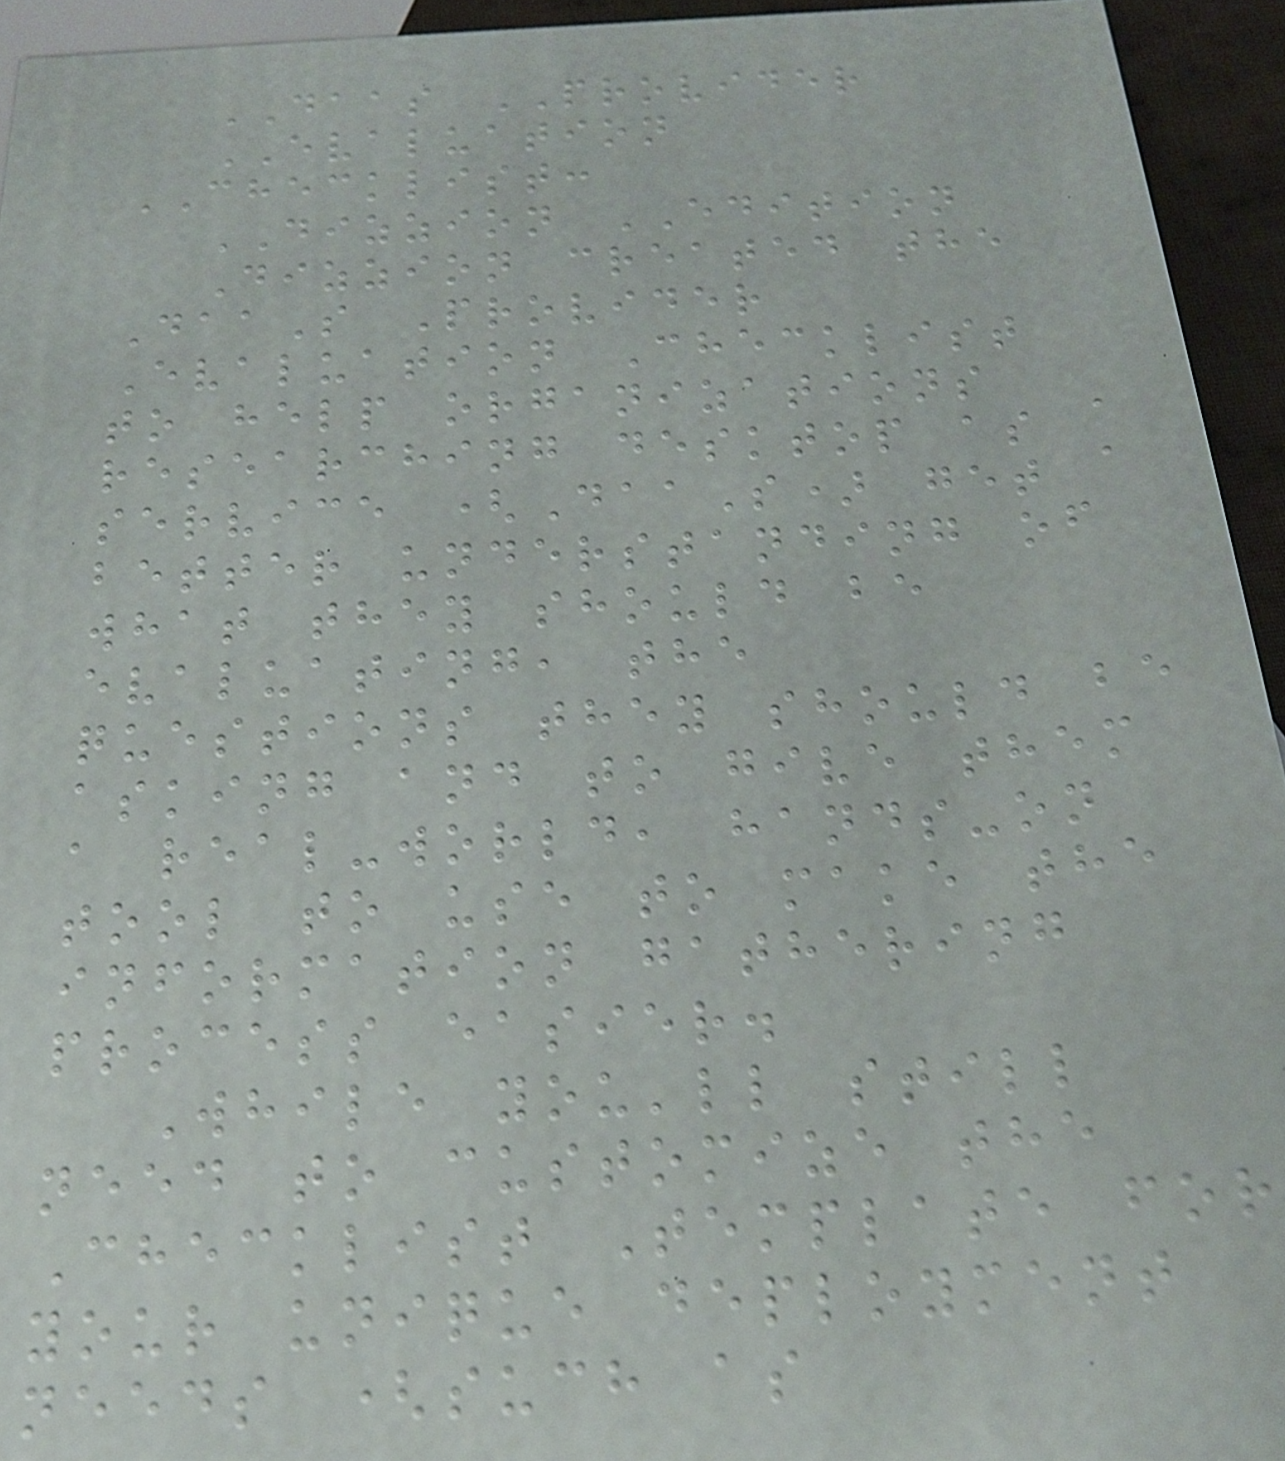DAAS PROVIDER
EVALUATION
CHECKLIST:
DIZZION EDITION
Dizzion created the
DaaS Provider
Evaluation Checklist
to help organizations
researching desktop as a
service (DaaS) get a
better understanding of
what they should be
evaluating, the
questions they should be
asking and to give them
a real-world, hands-on
tool to use to make the
information gathering
process easier.
While you'll still
need to customize the
Checklist Template for
your unique deployment
needs (such as
